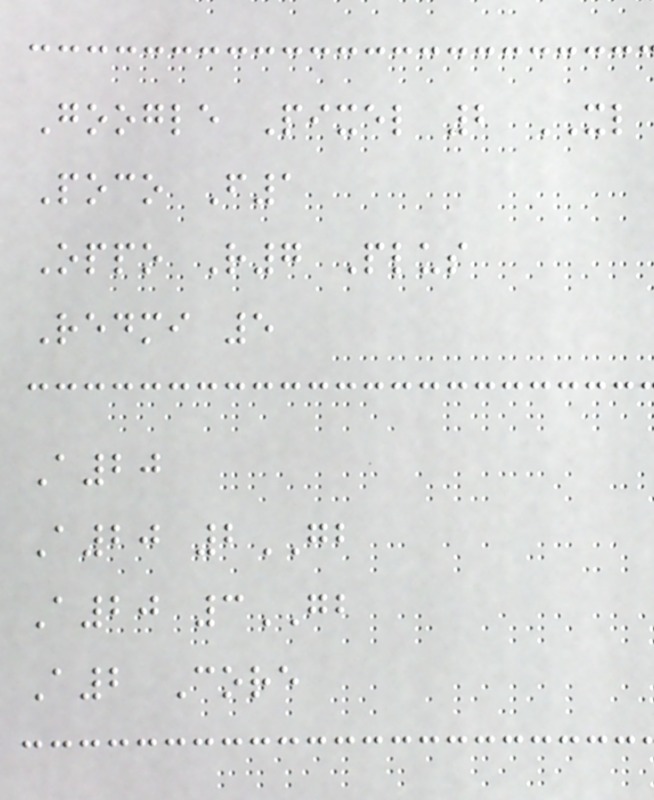Google Pixel 2 XL
Poco F1
Oppo R7 Plus
Redmi 5
A20
A20 2GB
A20 3GB
A2 Core
